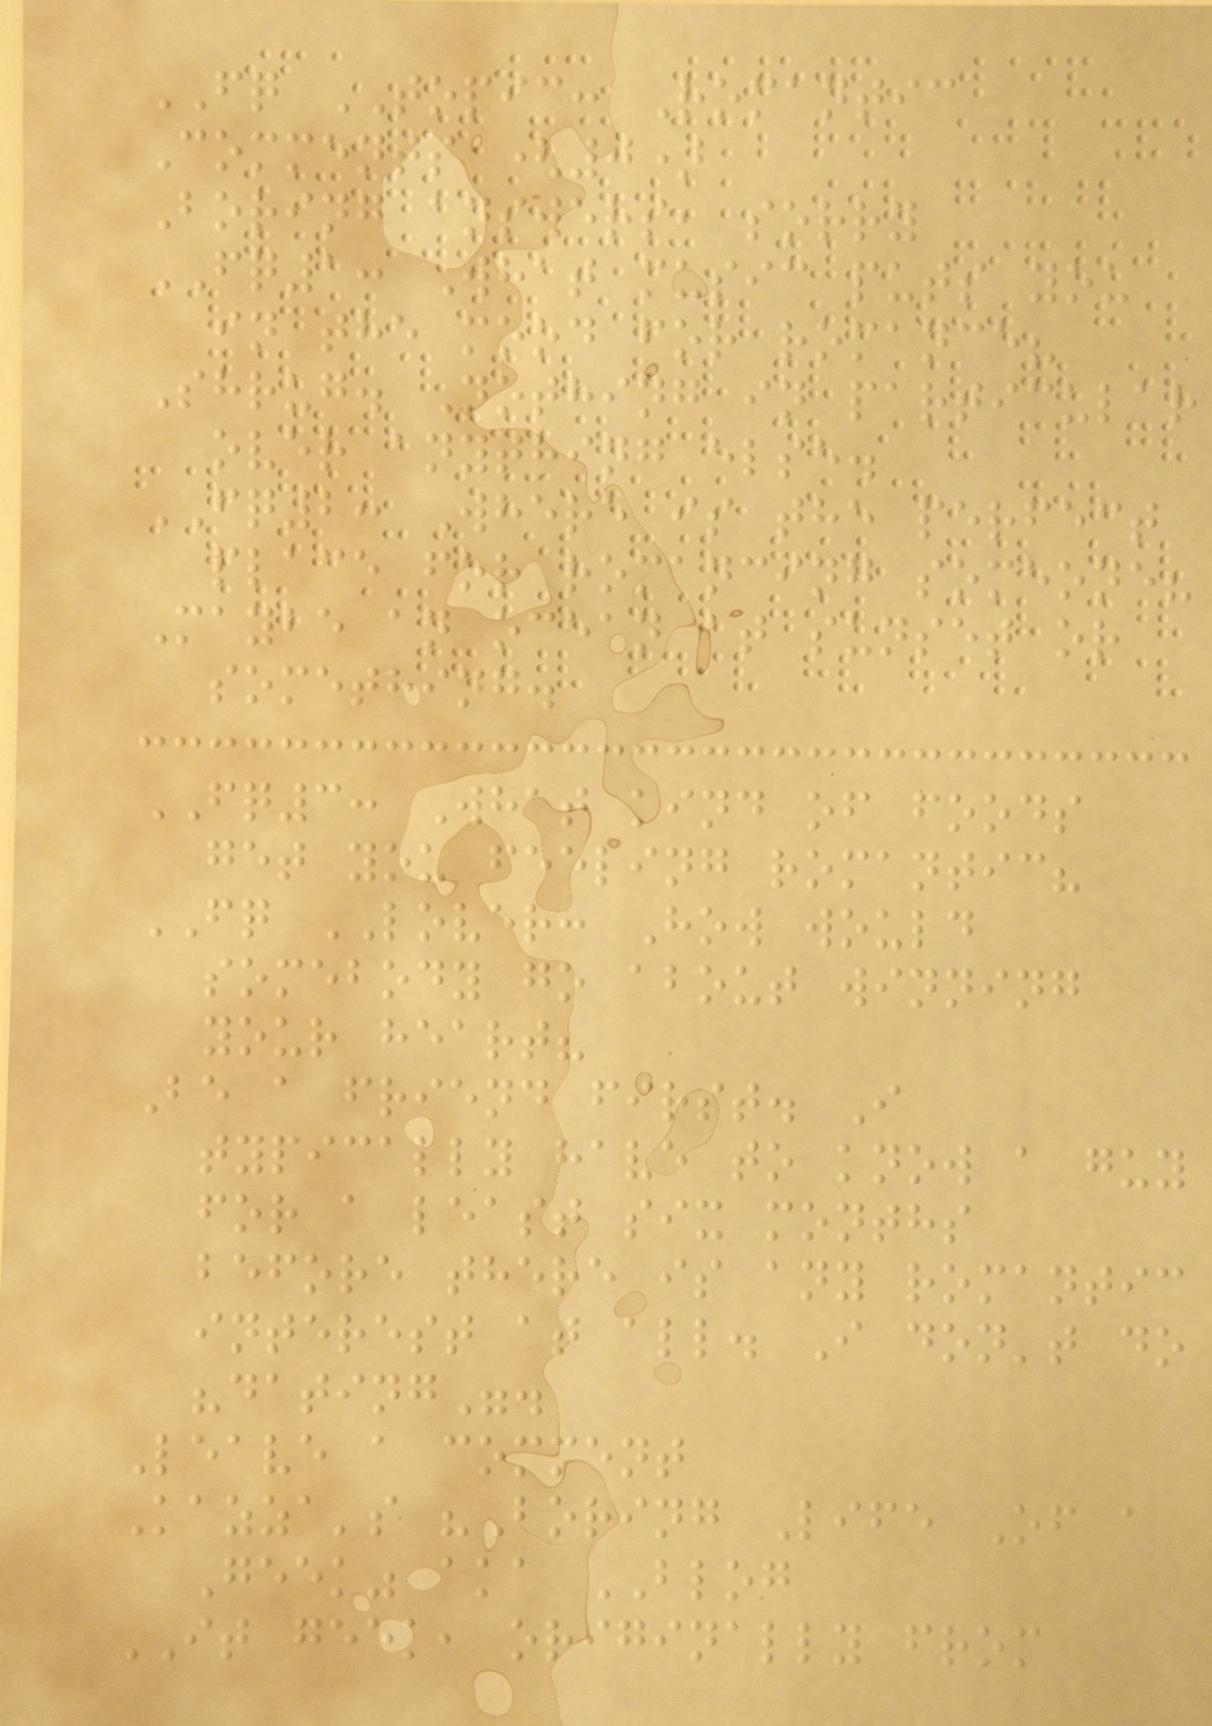FQ TOPIC: Romantic
Comments (0)
Boring answers, sorry
FQ1: What music puts you
in the mood for romance?
Shrug. Nothing in particular
over anything else.
FQ2: Where is the perfect
place for romancing someone?
Maybe an ocean at sunset or
something.
FQ3: What kind of foods
get you feeling romantic?
FQ LOVER: How would
somebody go about winning
your heart?
Be a friend first. I
typically have to know a guy
for a least six months
before there is any romantic
interest at all. I don't do
"dating".
Leave a comment
Kazza's "Boring Life Of a
Geek" aka BLOG
IT geek, originally from
